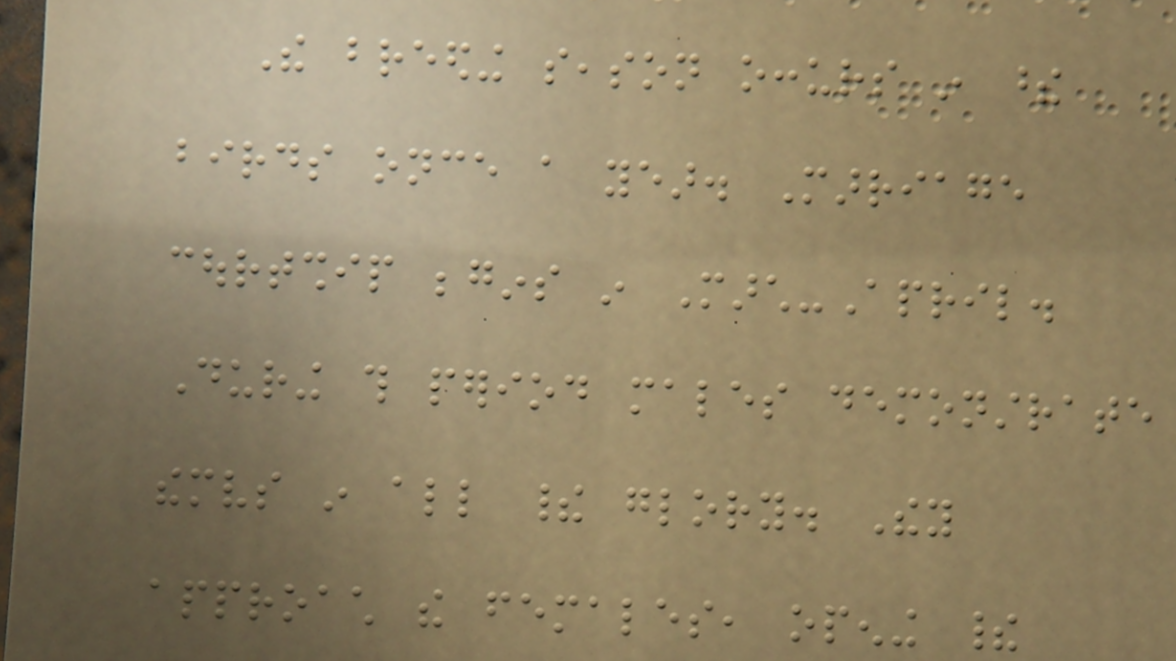The breeding season occurs in these
birds once a year. Marriage
courtship begins in March-April.
During this period males demonstrate
themselves in all their glory. They
approach the females, opening their
